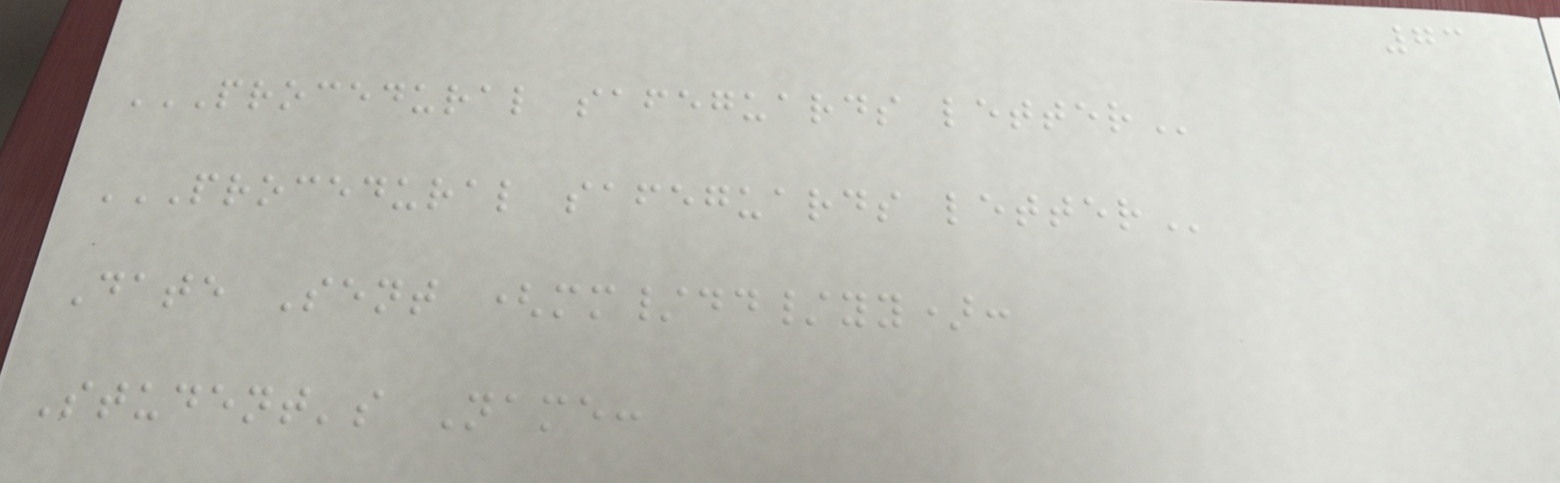73
PROCEDURAL SAFEGUARDS LETTER
PROCEDURAL SAFEGUARDS LETTER
Date Sent (mm/dd/yy):
Student's Name:
